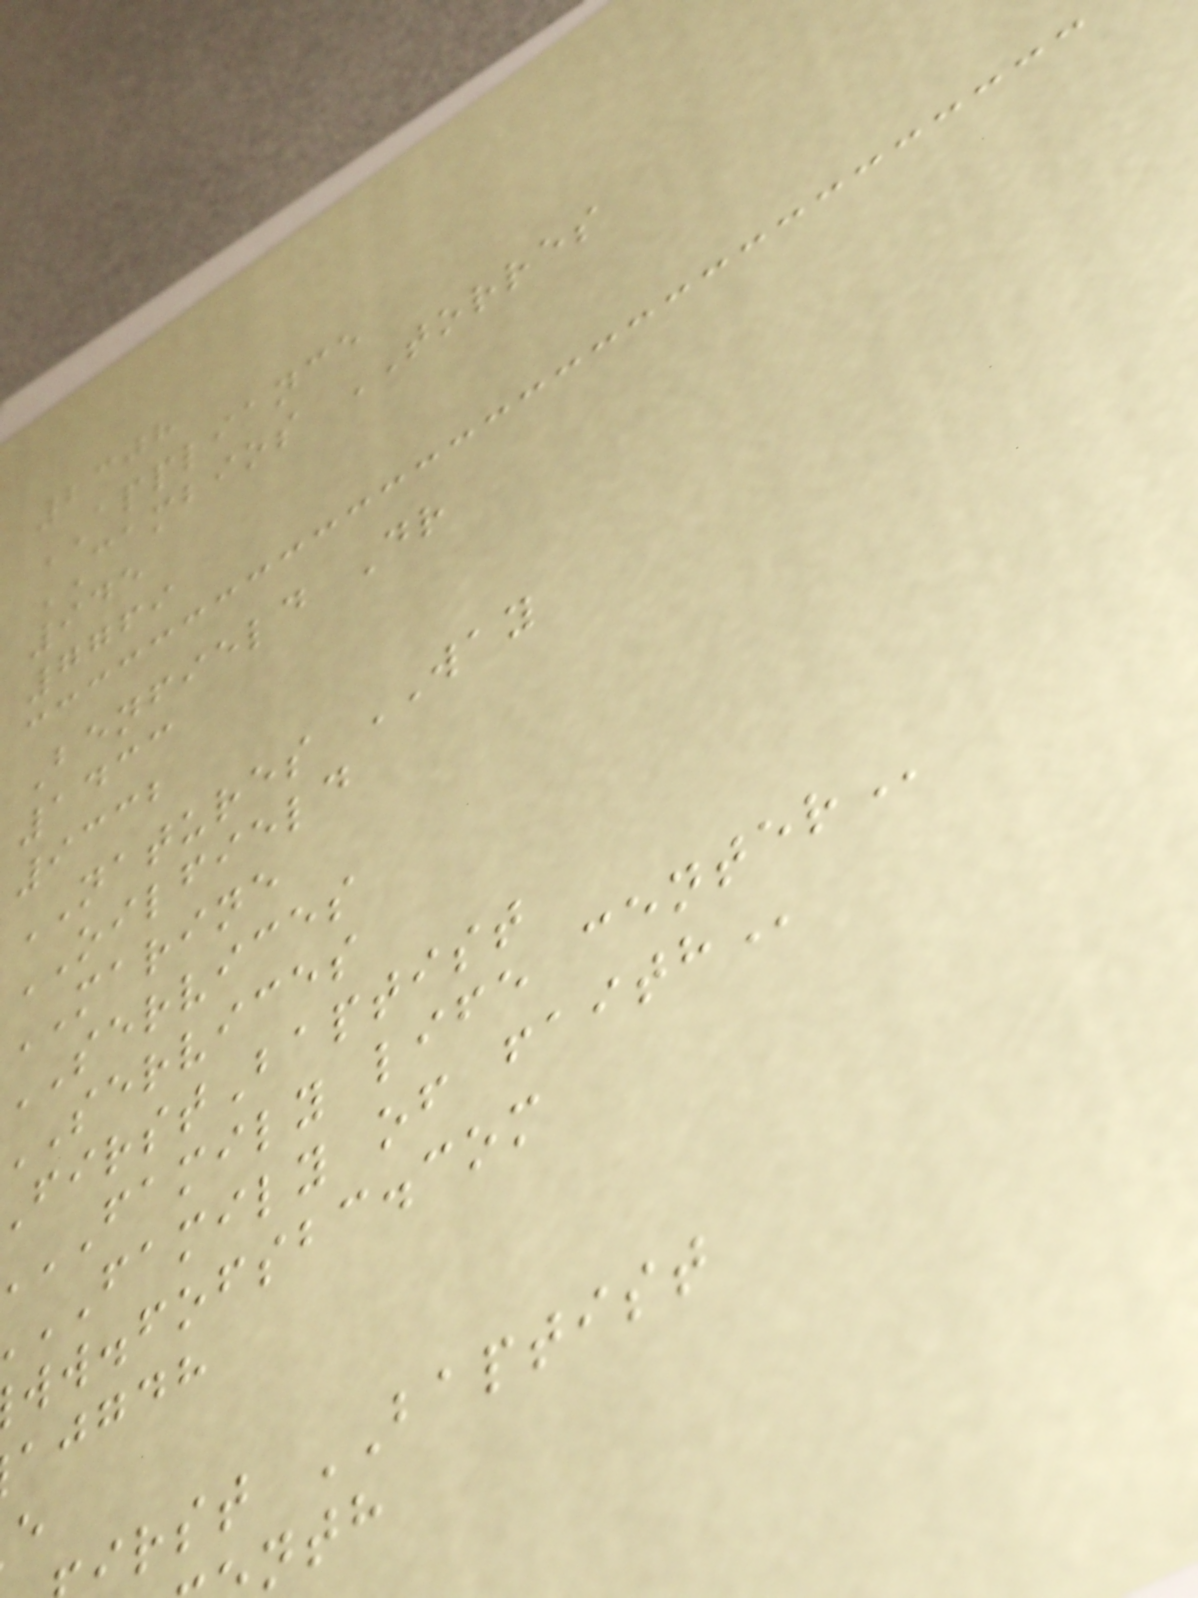2308
APPLIANCE
CAMBIOS TORRES
945
7769
Benfield Dr
1433
9332
NATURES WAY
OILFIELD
MARINE
SERVICES
services
irstBaptist
FAMILY life
FAMILY of
ww.fofsbc.com
ajgdh
irst BAPTIST
